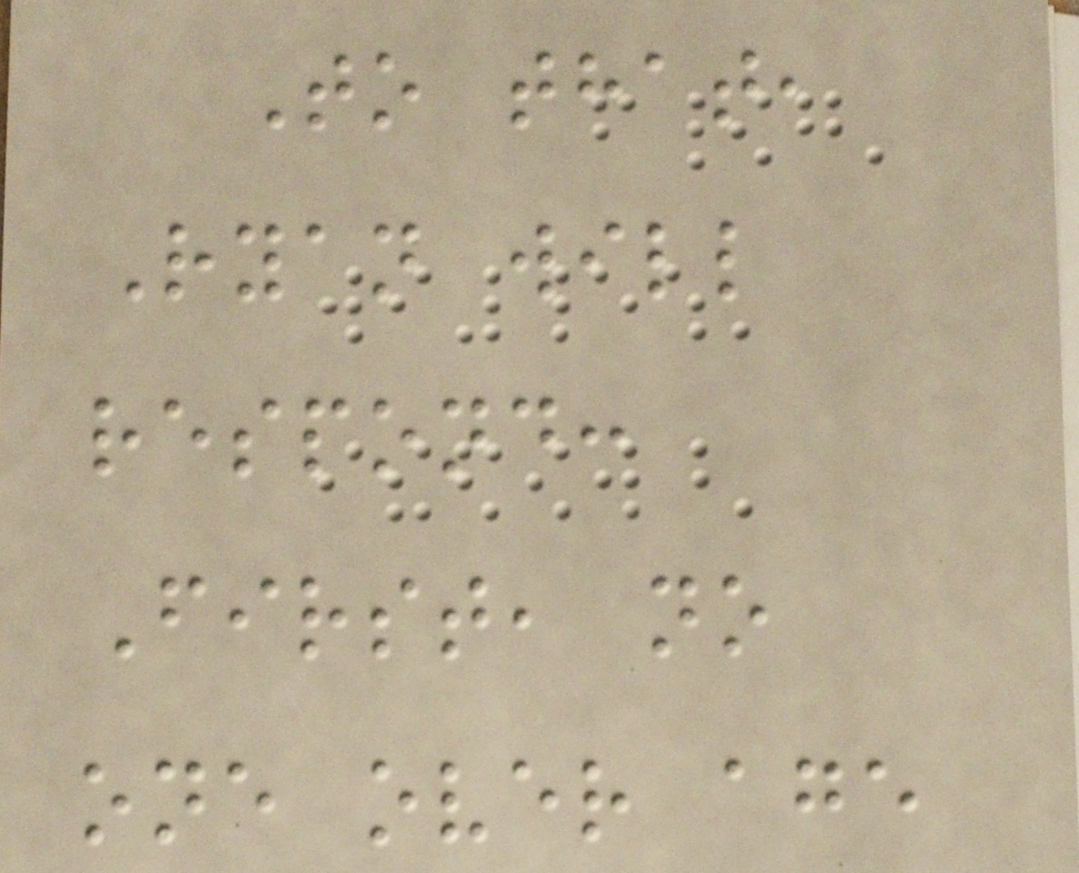To that,
Ryan will
respond:
First, no
one over age
